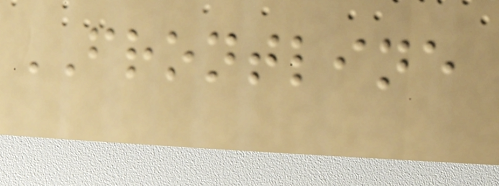FRONTLINE
